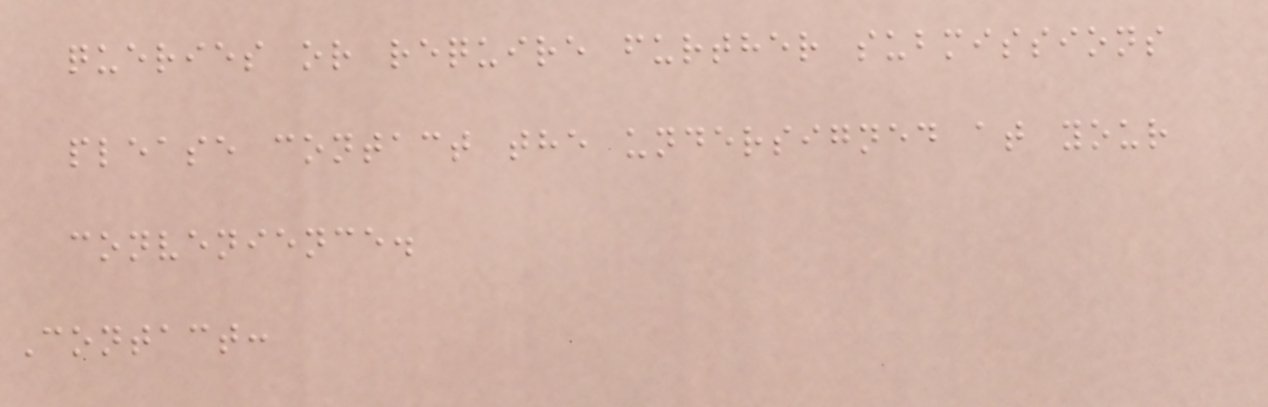queries or require further submissions
please contact the undersigned at your
convenience.
Contact:
